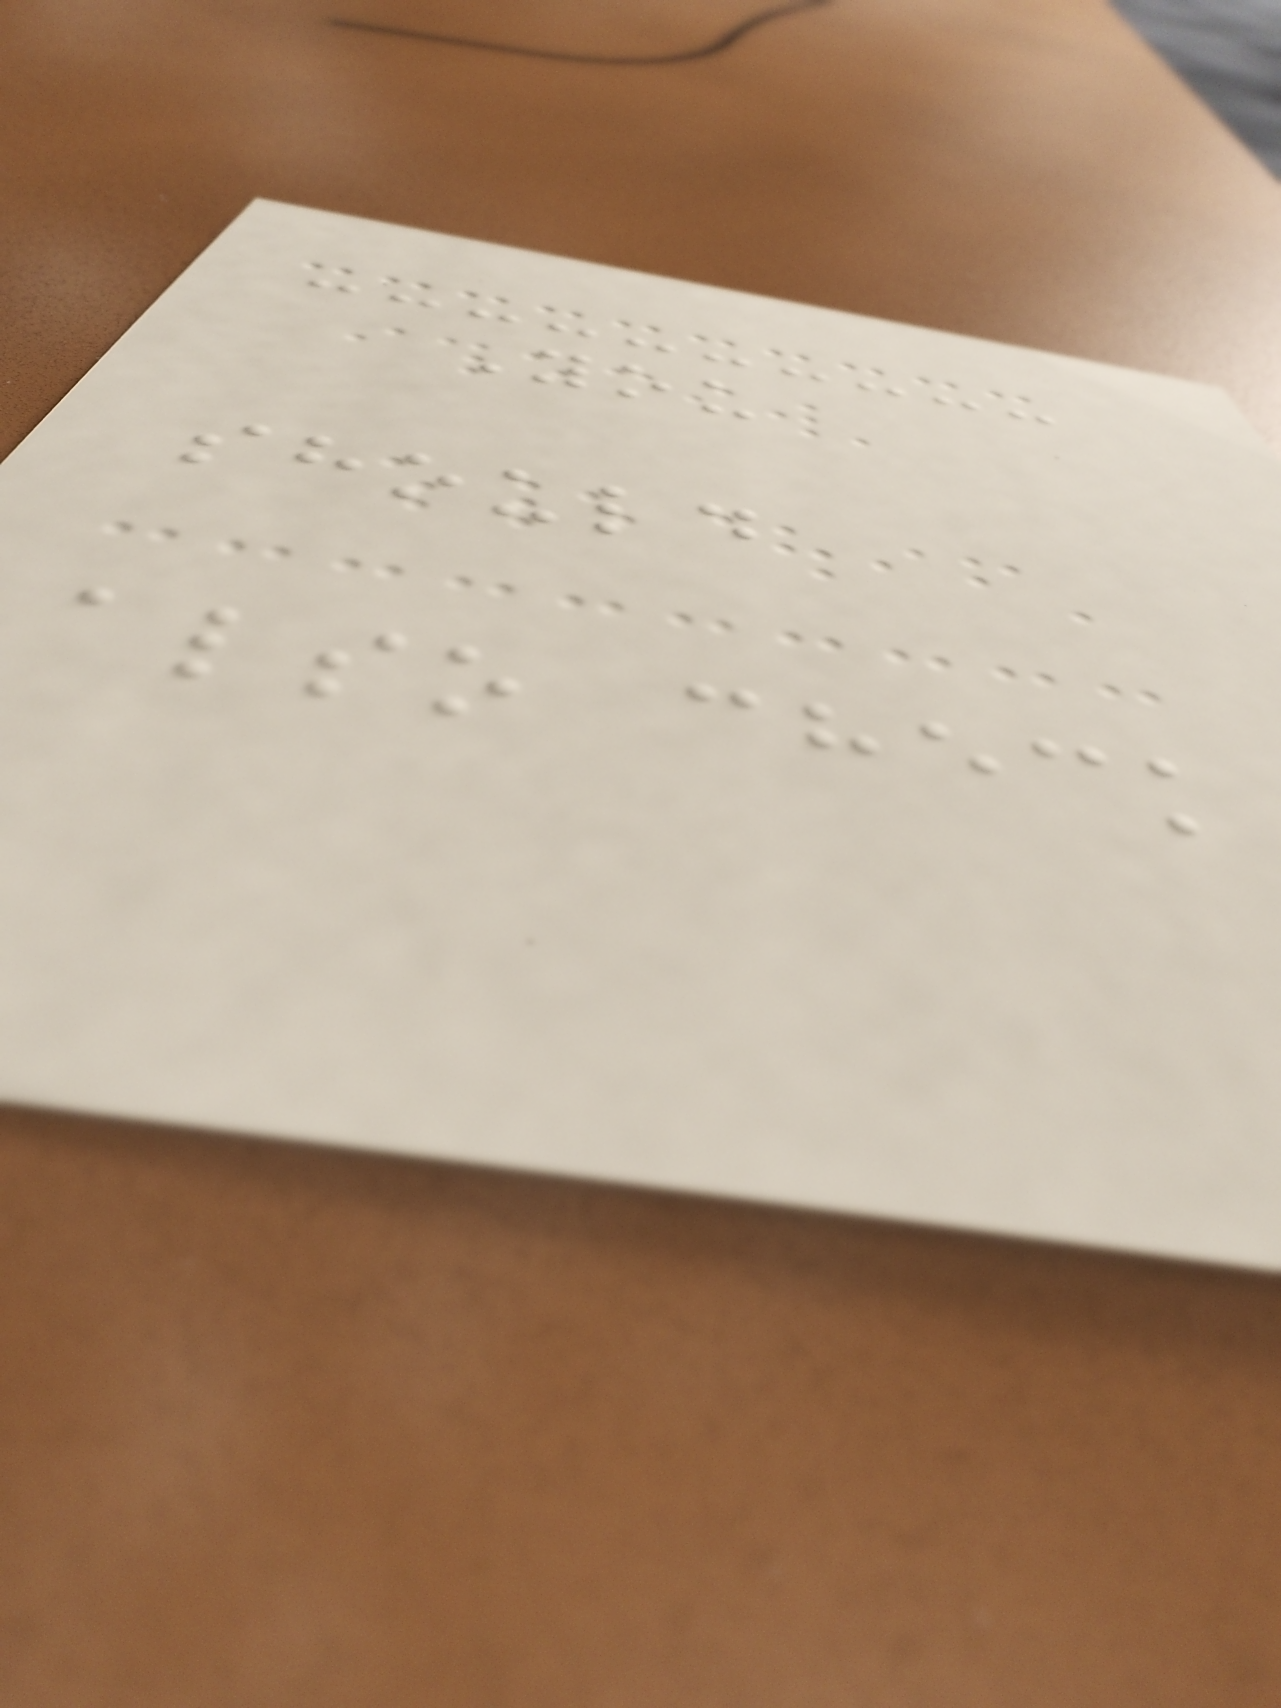You
should
also check
